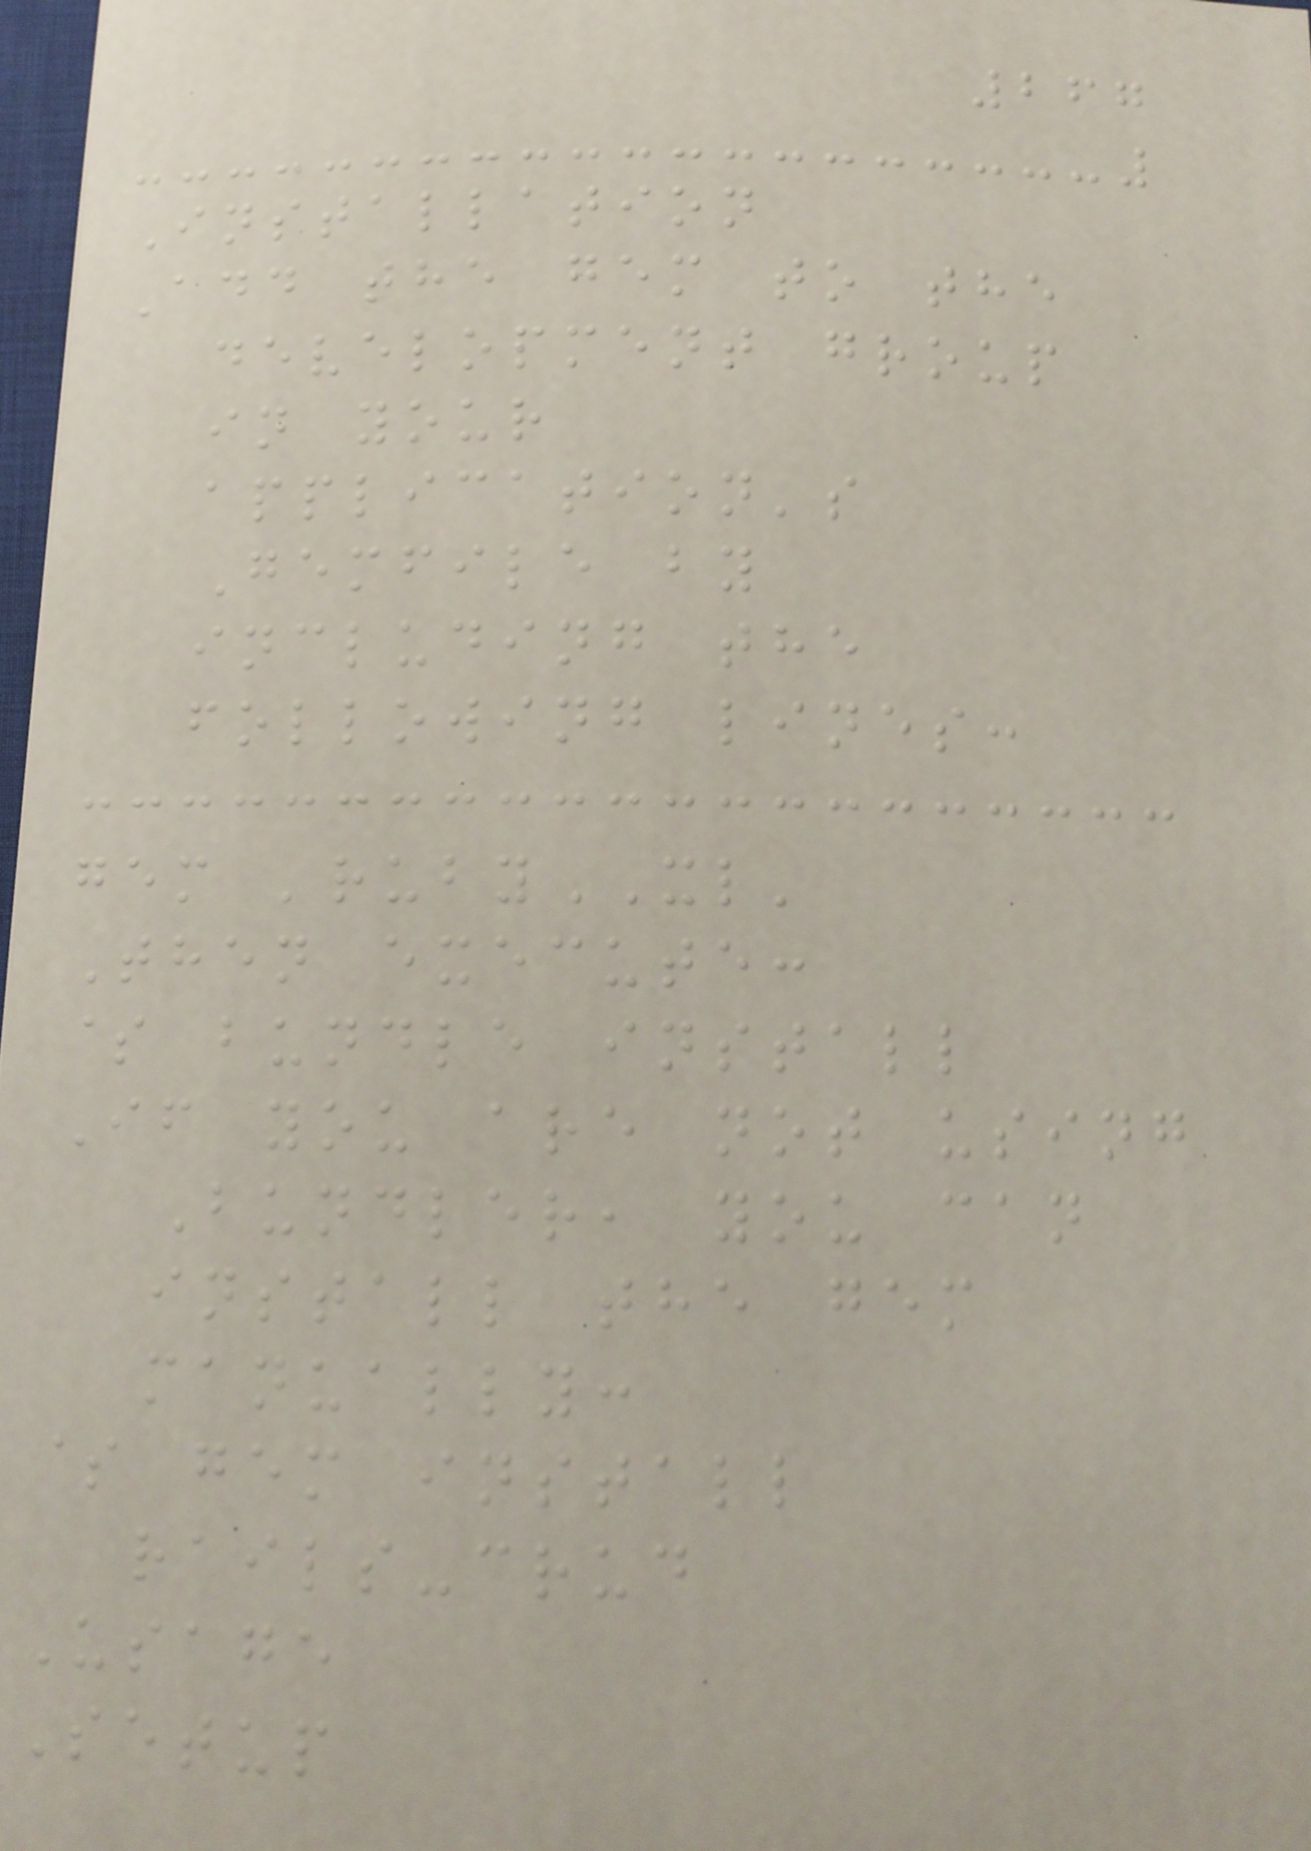267
Installation
Add the gem to the
development group
in your
application's
Gemfile by
including the
following lines:
gem 'rubyXL'
Then execute:
$ bundle install
If you are not using
Bundler, you can
install the gem
manually:
$ gem install
rails-crud
Usage
Setup
